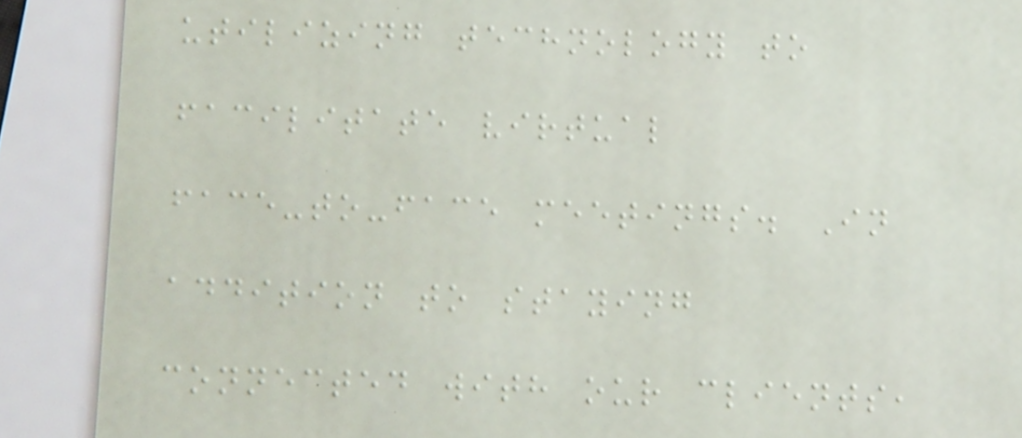utilizing technology to
facilitate virtual
face-to-face meetings. In
addition to staying
connected with our clients,
